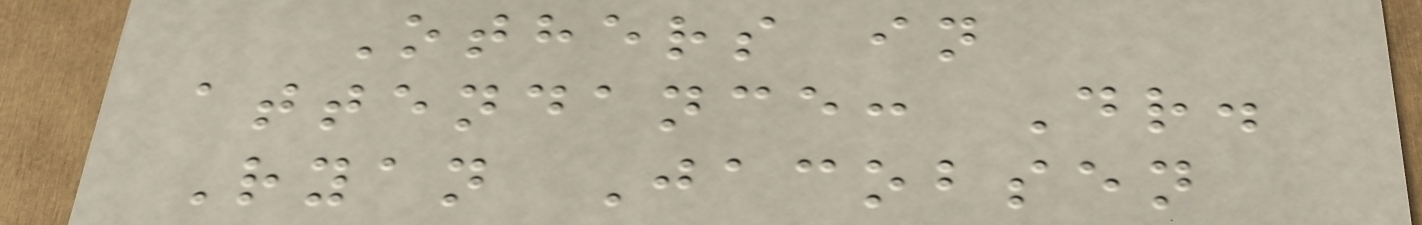Others in
attendance: Dr.
Ryan Jacobsen
